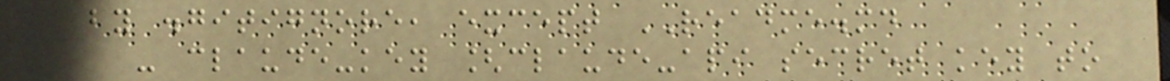by .gitignore, except README.md
- claude-key [claude-api secret key to
